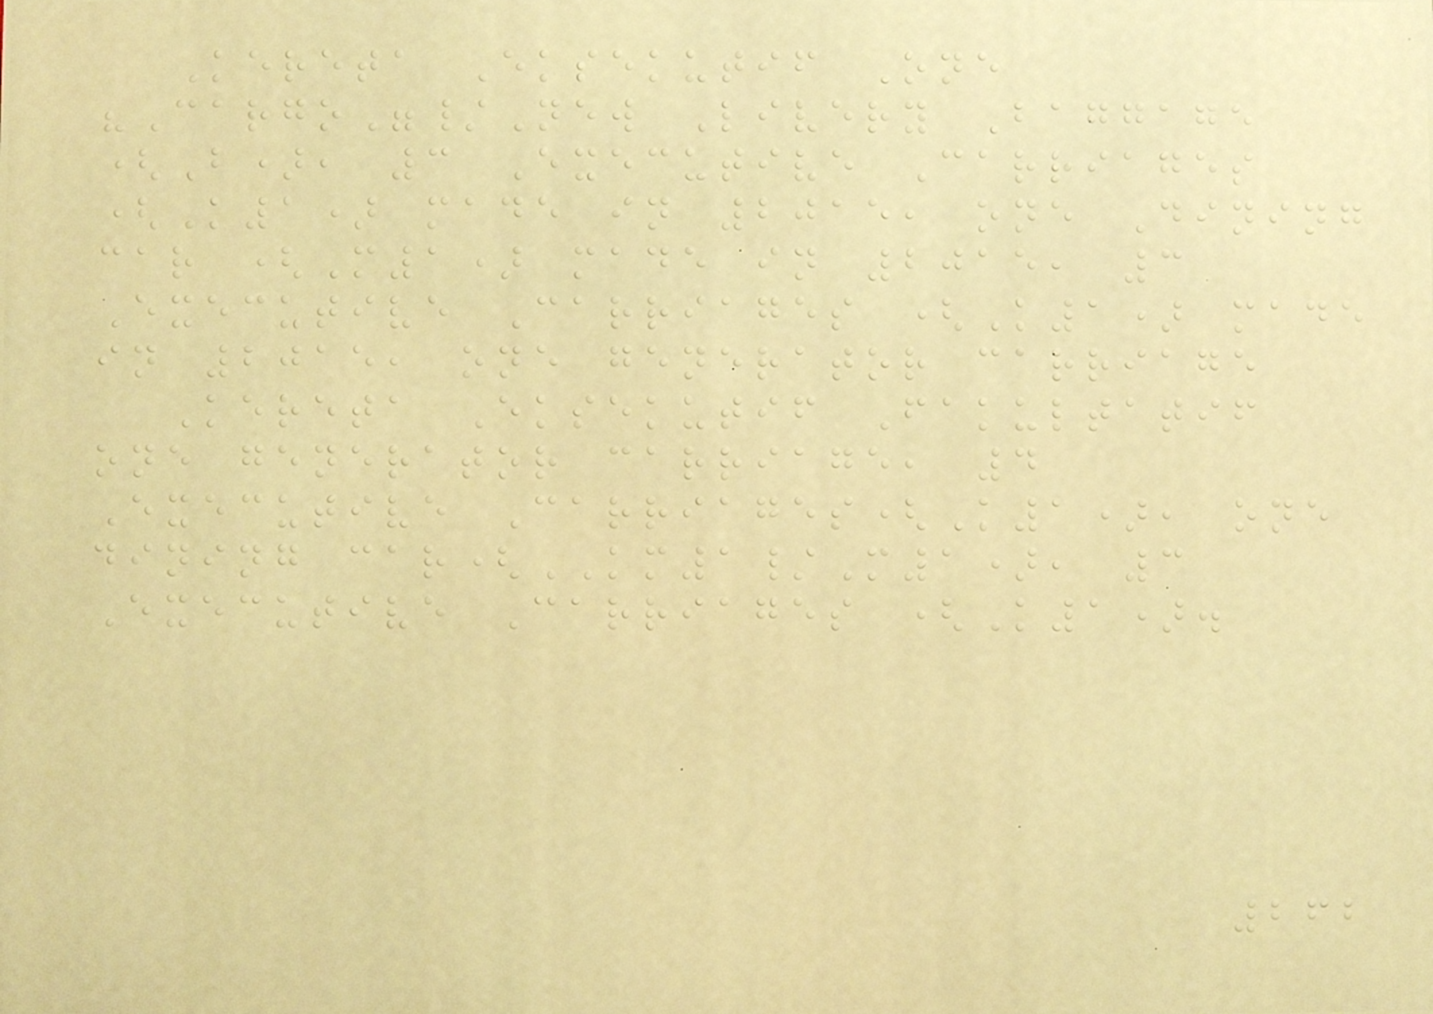Kereta Eksekutif One
"Cargo"/New Livery Baggage
(B), 3 Executive Carriages
(K1) made in 2015, one Dining
car (M1) made in 2015, 3
Executive Carriages (K1) made
in 2015, one generator carriage
Kereta Eksekutif Fakultatif
one generator carriage, 4
Executive Carriages(K1), one
dining car(KM1/M1), 3
Executive Carriages (K1).
262
